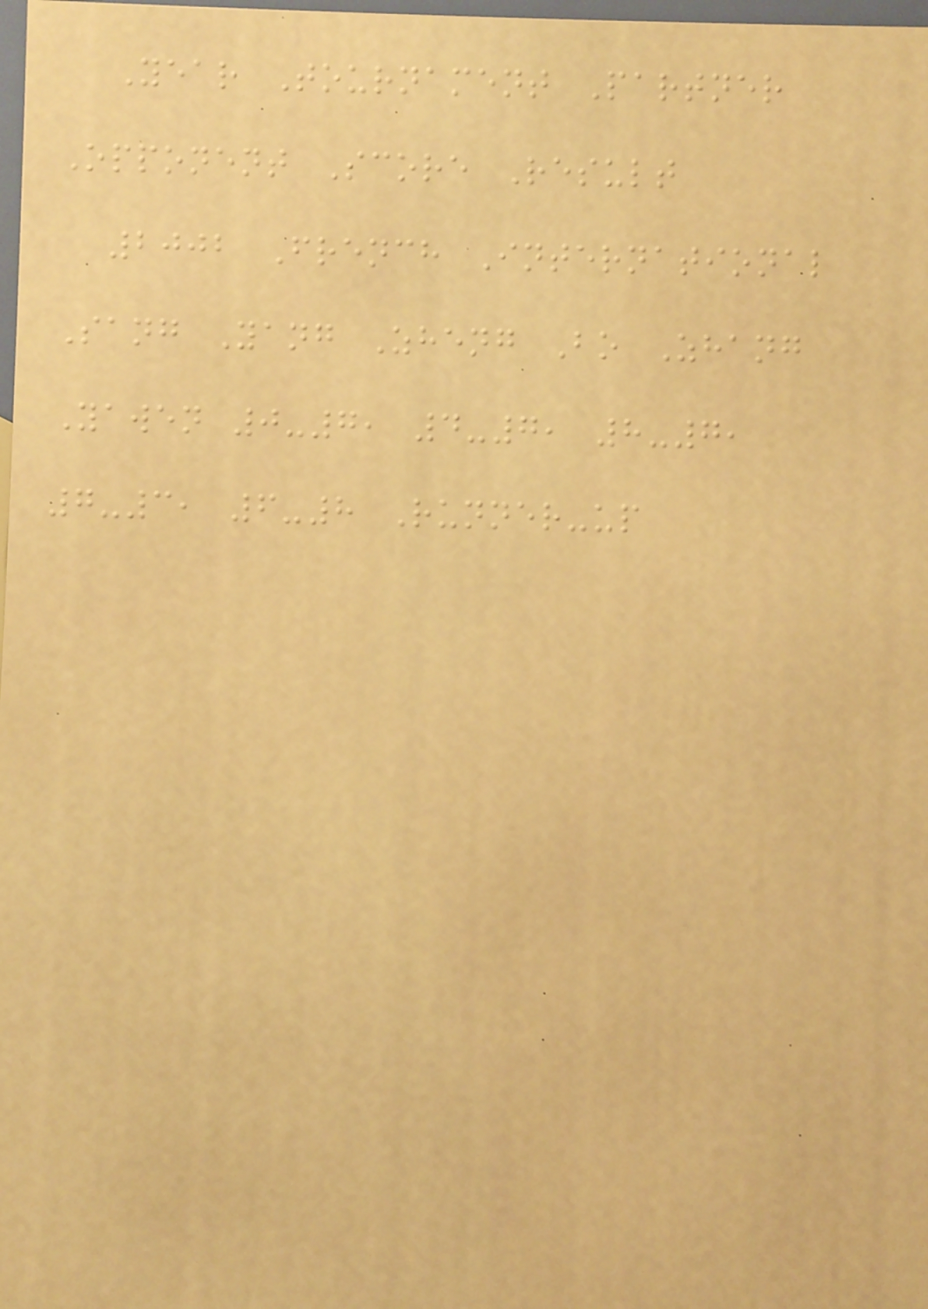Year Tournament Partner
Opponent Score Result
2002 French International
Sang Yang Zheng Bo Zhang
Yawen 0-7, 4-7, 8-7,
7-3, 6-8 Runner-up
